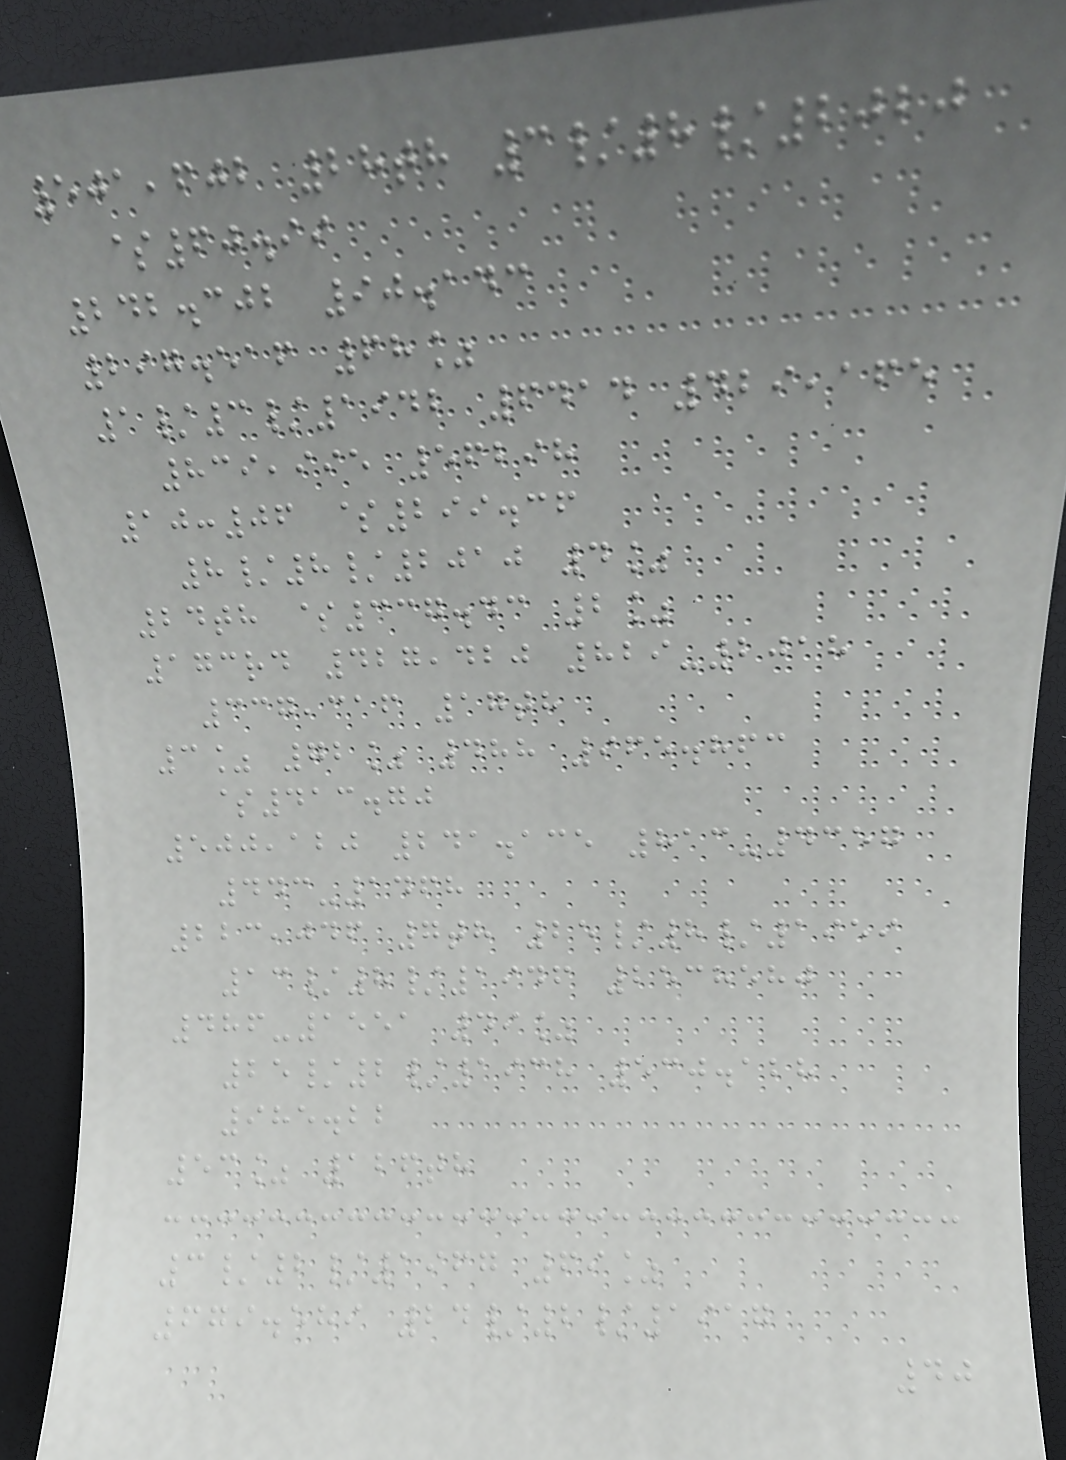501,602 28th 3/8/2020
$60.99
242.302 90.143
297.516 68%
1/3/1942 6414 429,165
839,995 56298
10:06 $299.36
8/8/2010 4%
24th $337.43 2%
173rd 427,420 829-2018
337,316 17th
3% 72% 488 965.863
$413.70
500,120 241.135 813-4357
443-1468
223,046 7th 25/8/1959
13/8/1946 2538580
486-1551 49%
25/2/1938 530.128
985.22
53% 126th
3/2/1967 69%
679.589 24/2/1917
40
